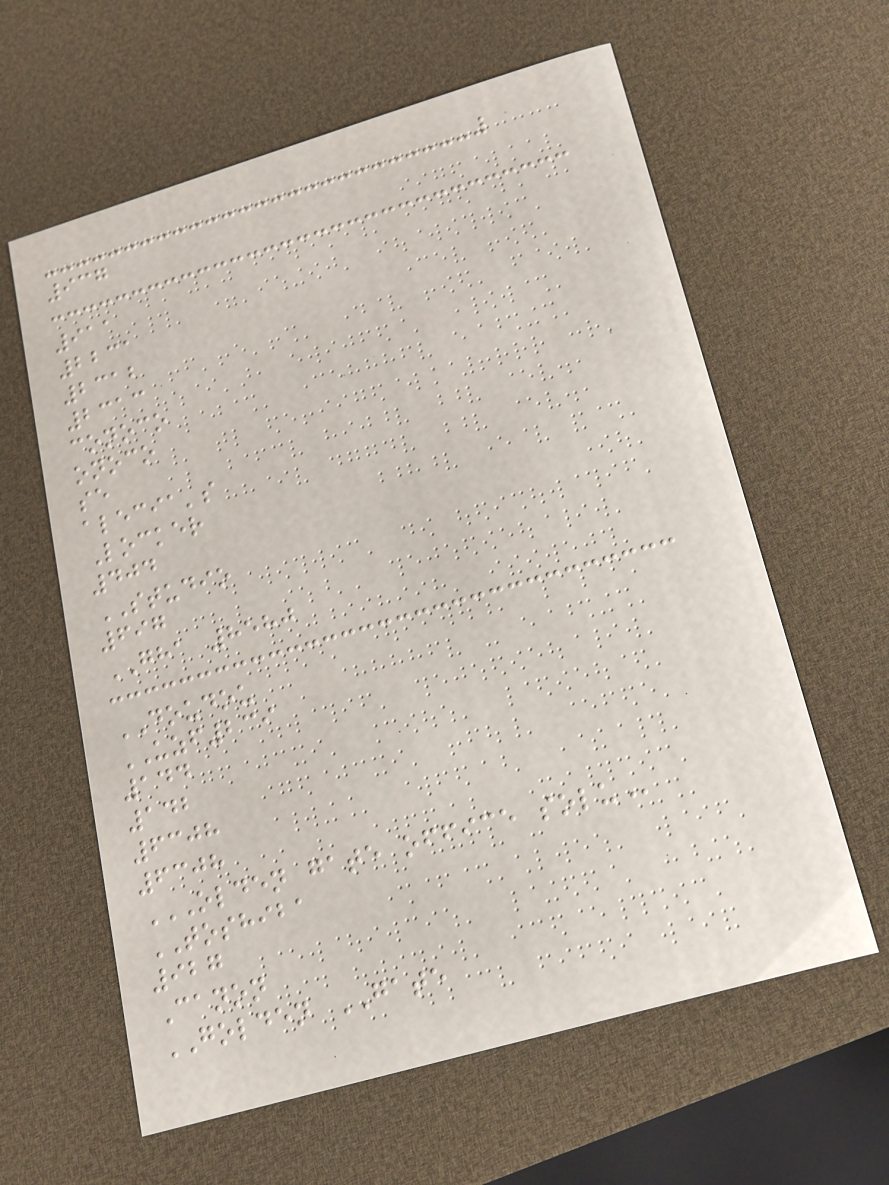937
911
2231
2312
2313
conoco
onoco
se
alecia's
Locker
404
STUDIO
697
GHA 8580
DOUDOU
UZF239
144
142
6308
6308
OLDEN GATE OFFICE SOLU
TOSHIBA
927
Canon
GOLDEN GATE
